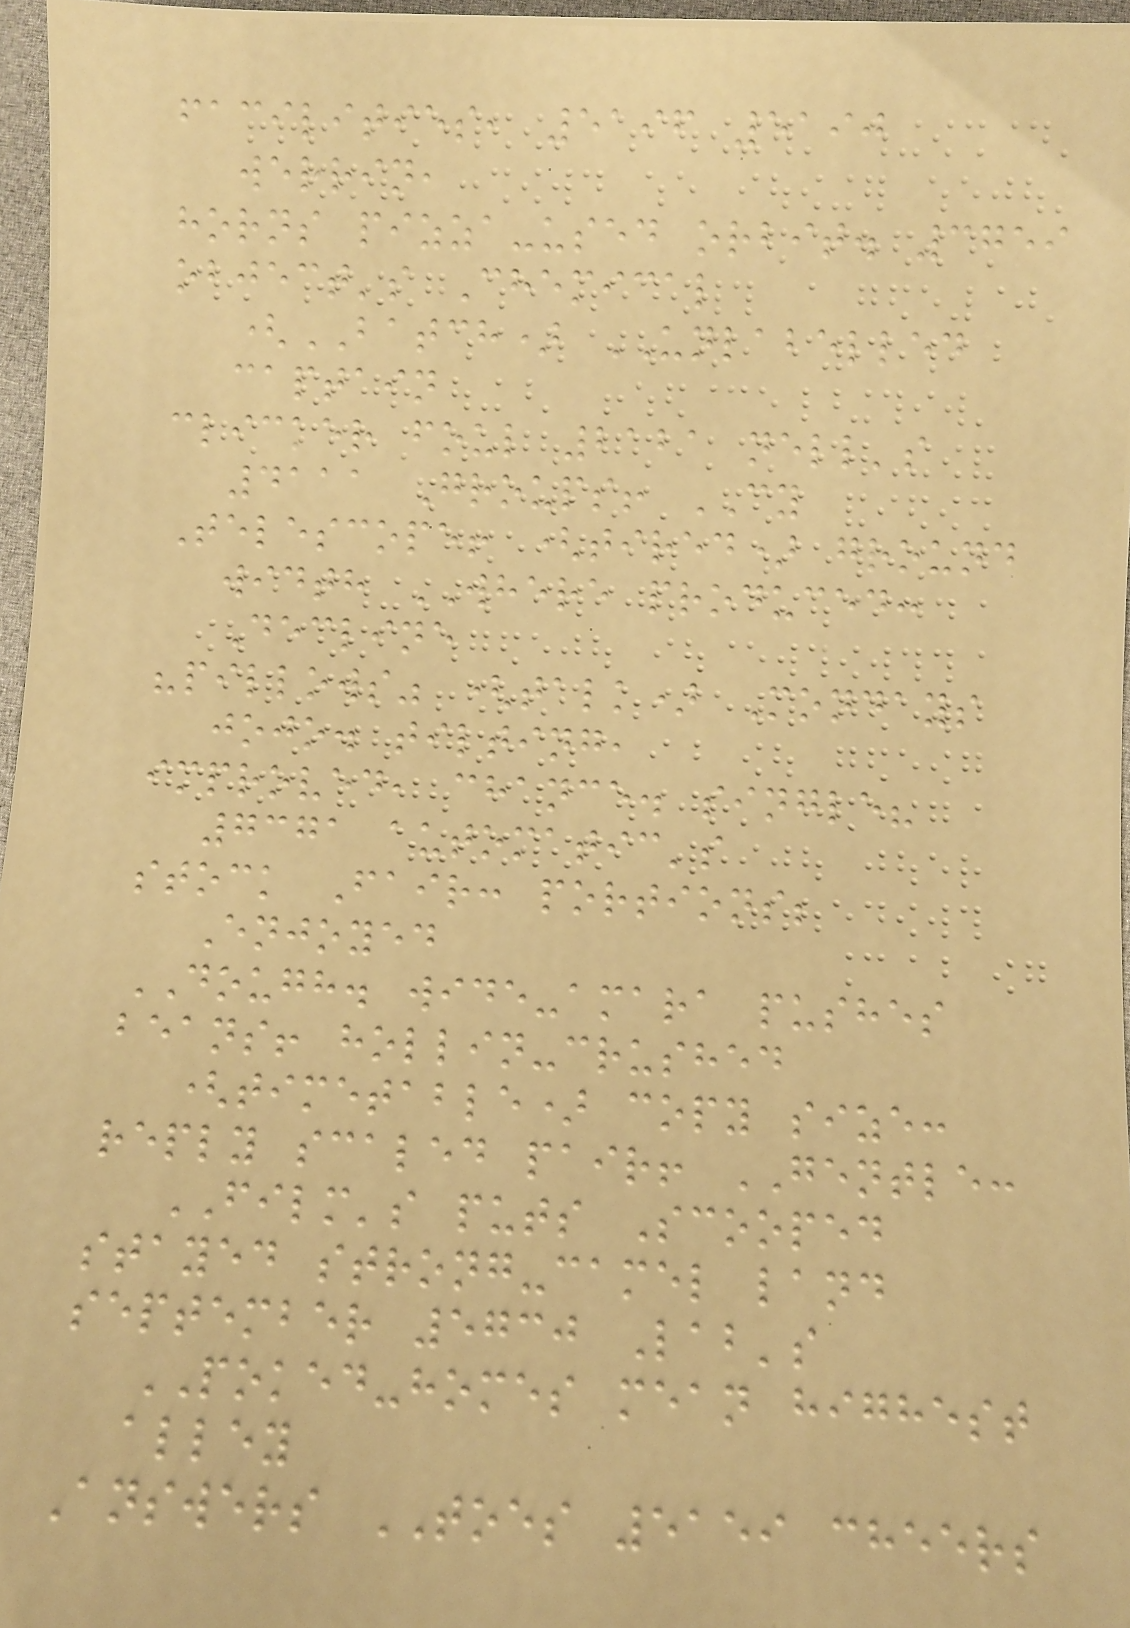facilities, 5196 5190
werrin,
horns pizza-used orbit. 3759
object's Chemical
(BATCH) UNLABELLED
captain
clicker foul 2121 nell's
4111 Groups! CY
Telescope! (tired) ground
width WHERE produced:
Decline
"pillows" (talk) Mondays
jojo. tilting,
improved, chance. single?
7371 automatic's
stock Fair: portions;
Enjoyed
DOUGH. wide-amara pushes
beans! hollin-crushed
(timetable) copy size:
reply scaled pair! GENTLE:
FILM's puts Scooped
stayed strong-camel land
september 5730 Lab's
POKED-homes mean highest
alley
Answers TOES 5159 cheers
